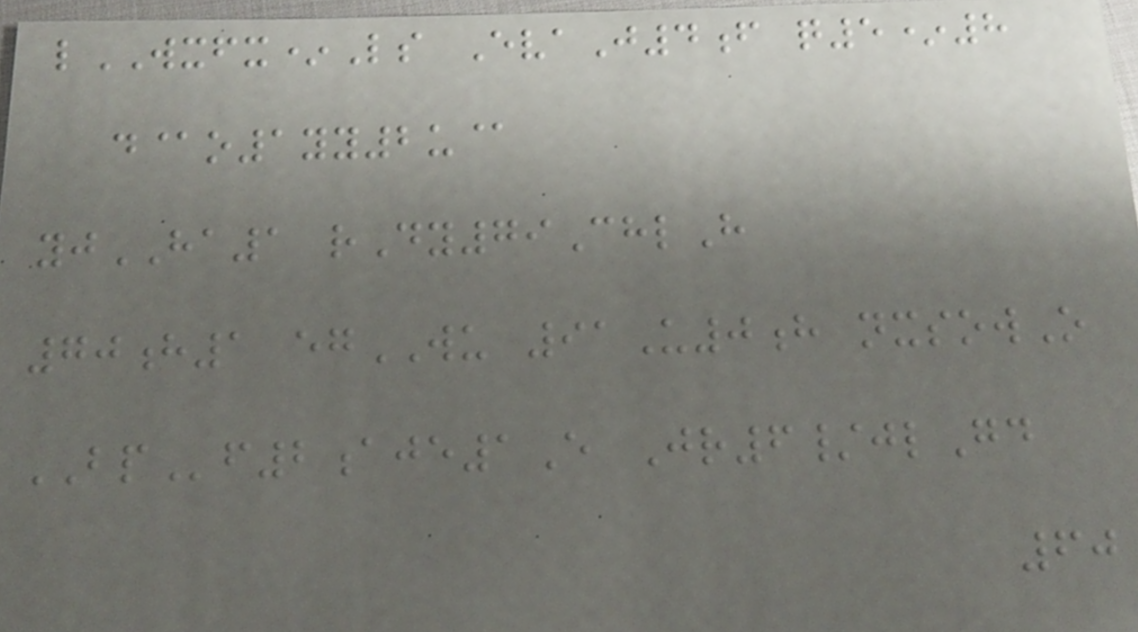lWXFX*Ls EvaJ4f q5*8
d@o1yy2u@
yjHA1 rDy79ChlH
70h1 egWU 91U0h nxsowO
BPf2aje1E Jr6/jlGd
60
